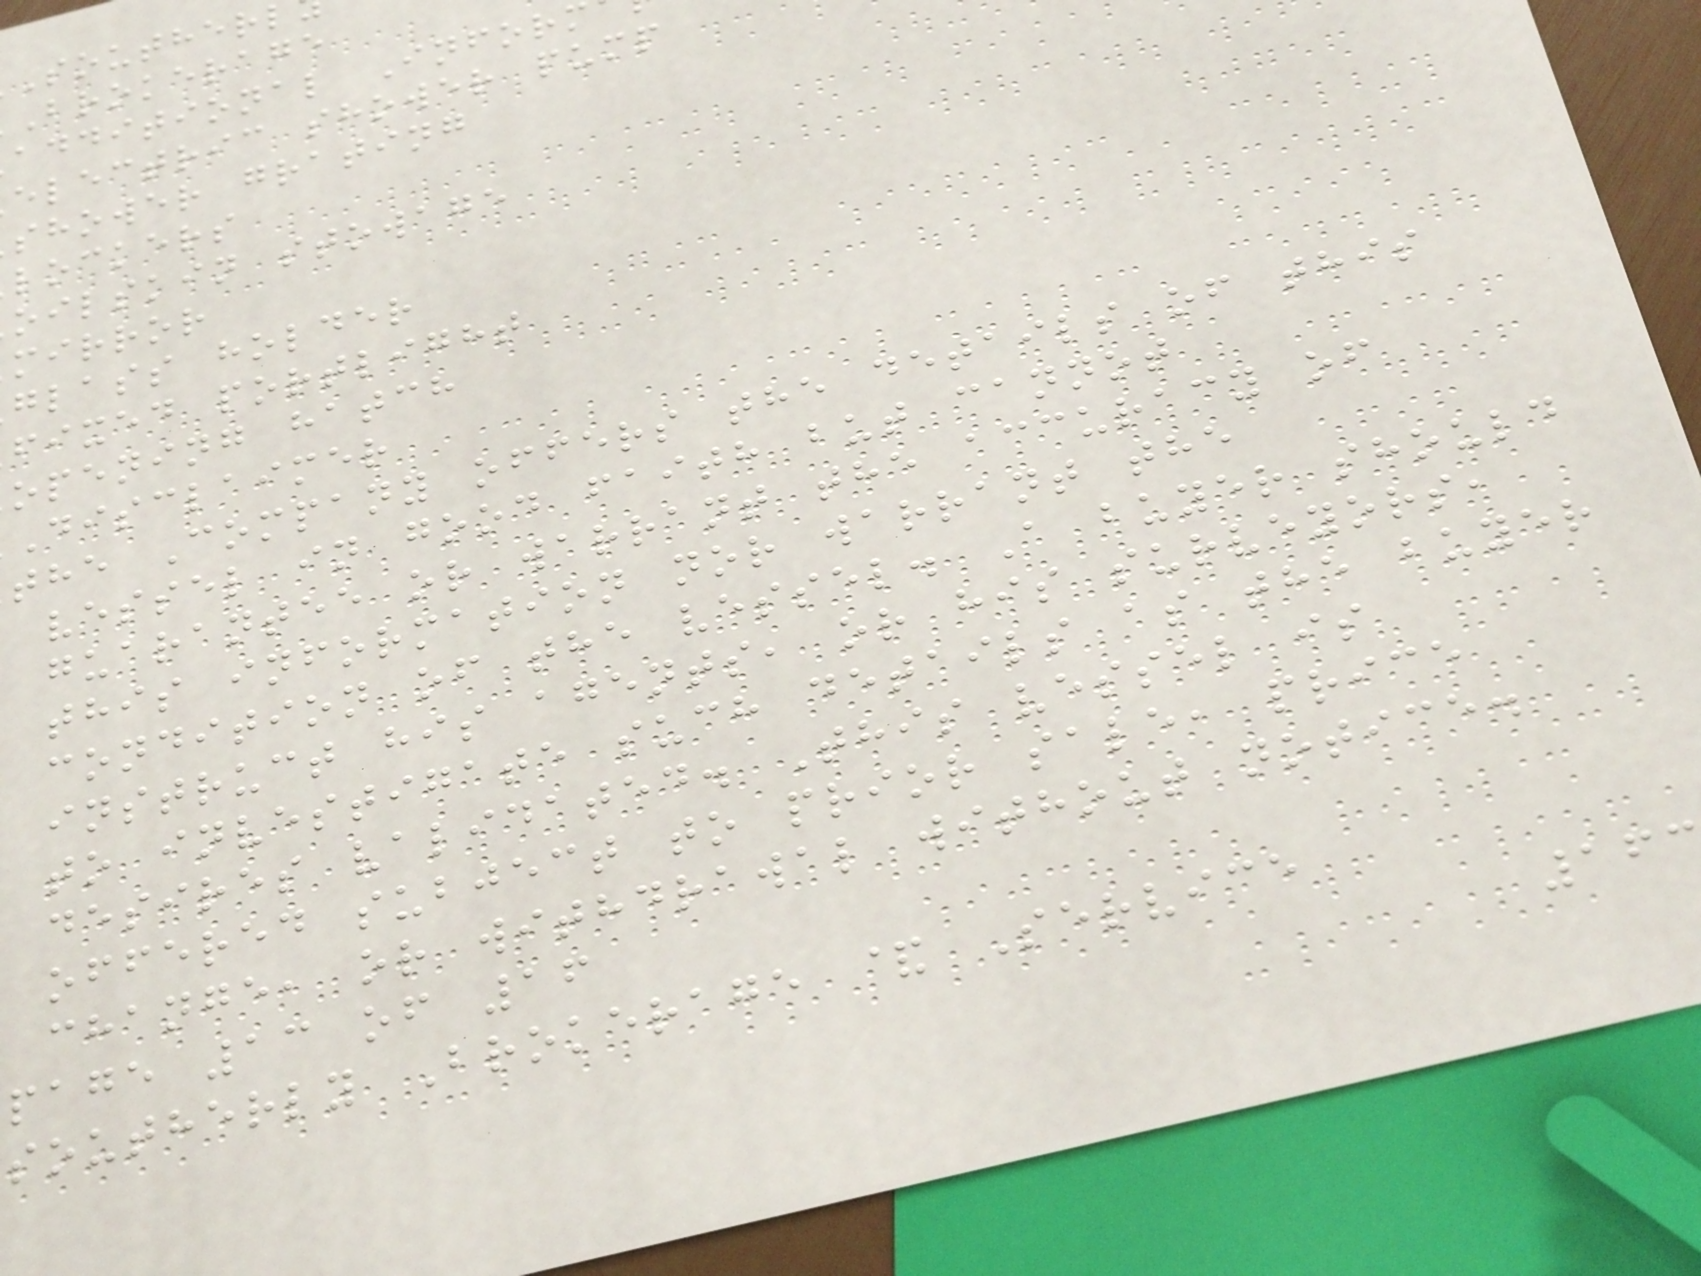brokerage
additional Inform
electric shower pump
shower grating
lockers
oilskin stowage
mirror
glass holder
fixed portlight
opening hatch
disclaimer
the Company offers the details of this
vessel in good faith but cannot
guarantee or warrant the accuracy of
this information nor warrant the
condition of the vessel. A buyer should
instruct his agents, or his surveyors,
to investigate such details as the buyer
desires validated. This vessel is
offered subject to prior sale, price
change, or withdrawal without notice.
page 13 of 16
southerly Brokerage & Service
